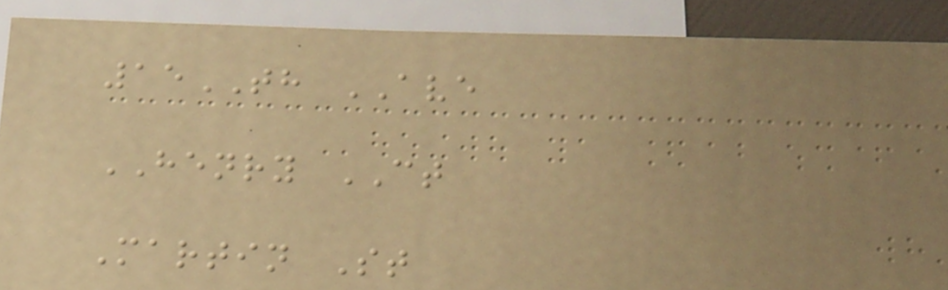15TH AVE
HENRY CT
Martin St
